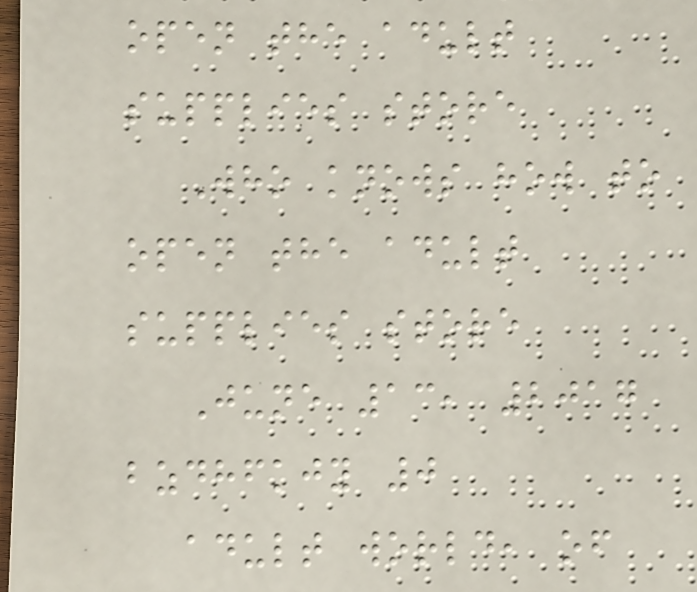open the adult
supplies store
Who knows how to
open the adult
supplies store
June 13, 2017
bzdhfkjy 0
adult world, of
